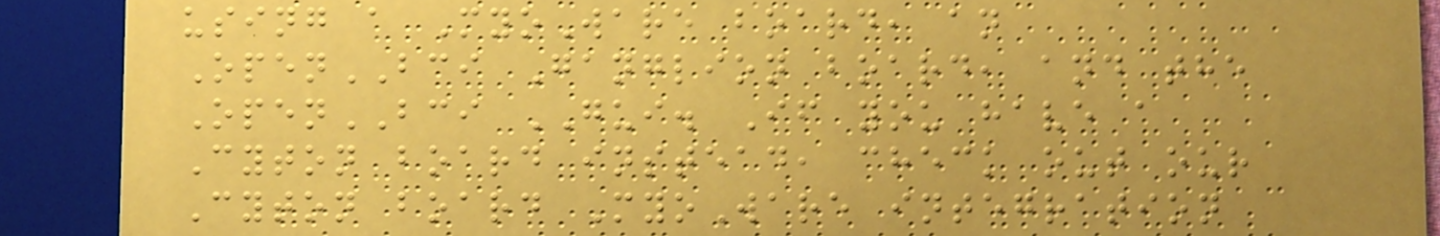using a MyoWare board, an
OpenBCI Ganglion board, and the
OpenBCI GUI. If you have a
Cyton board instead, check out our
Cyton board MyoWare integration
